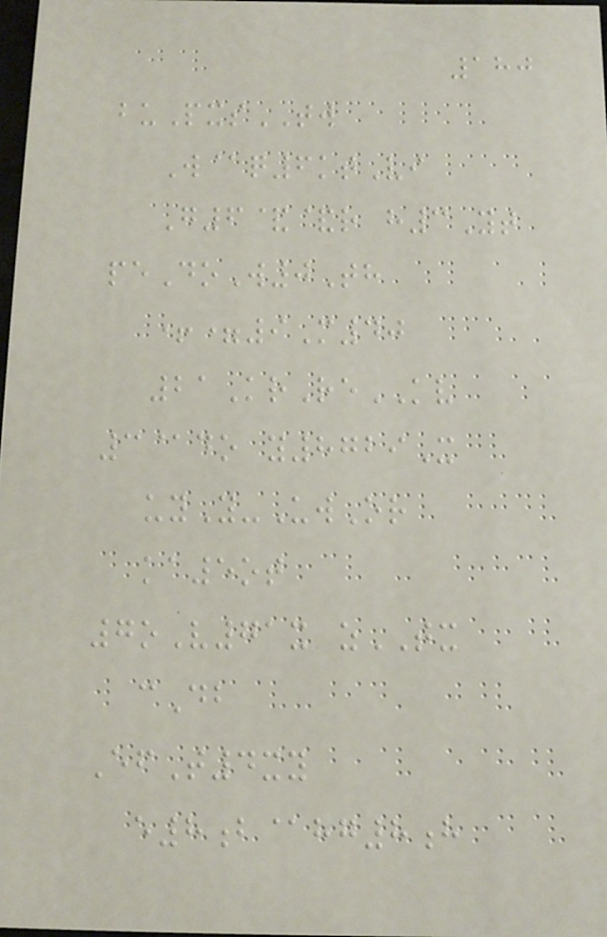180
buPxsTW
W@q6ktVi
G6&&r h3Yt
peDoW0Th
+=9M40
21KrReKV
3@do y8729X
uyY-UwOr
ka5ot
7oV71x zTX
cDb
EfT4xy
e8b@hg8h
